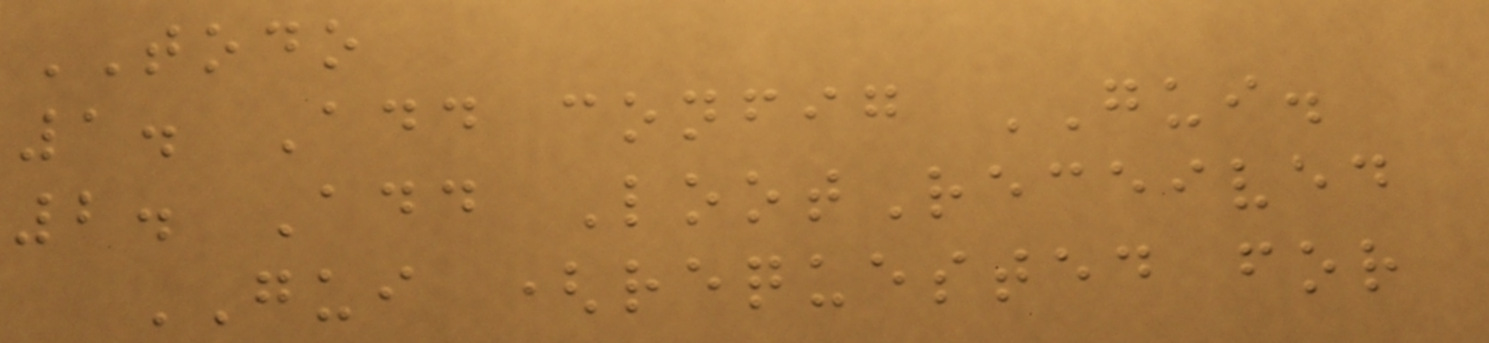TODO
1. Add config GUI.
2. Add LootReceived
GUI (requested for
